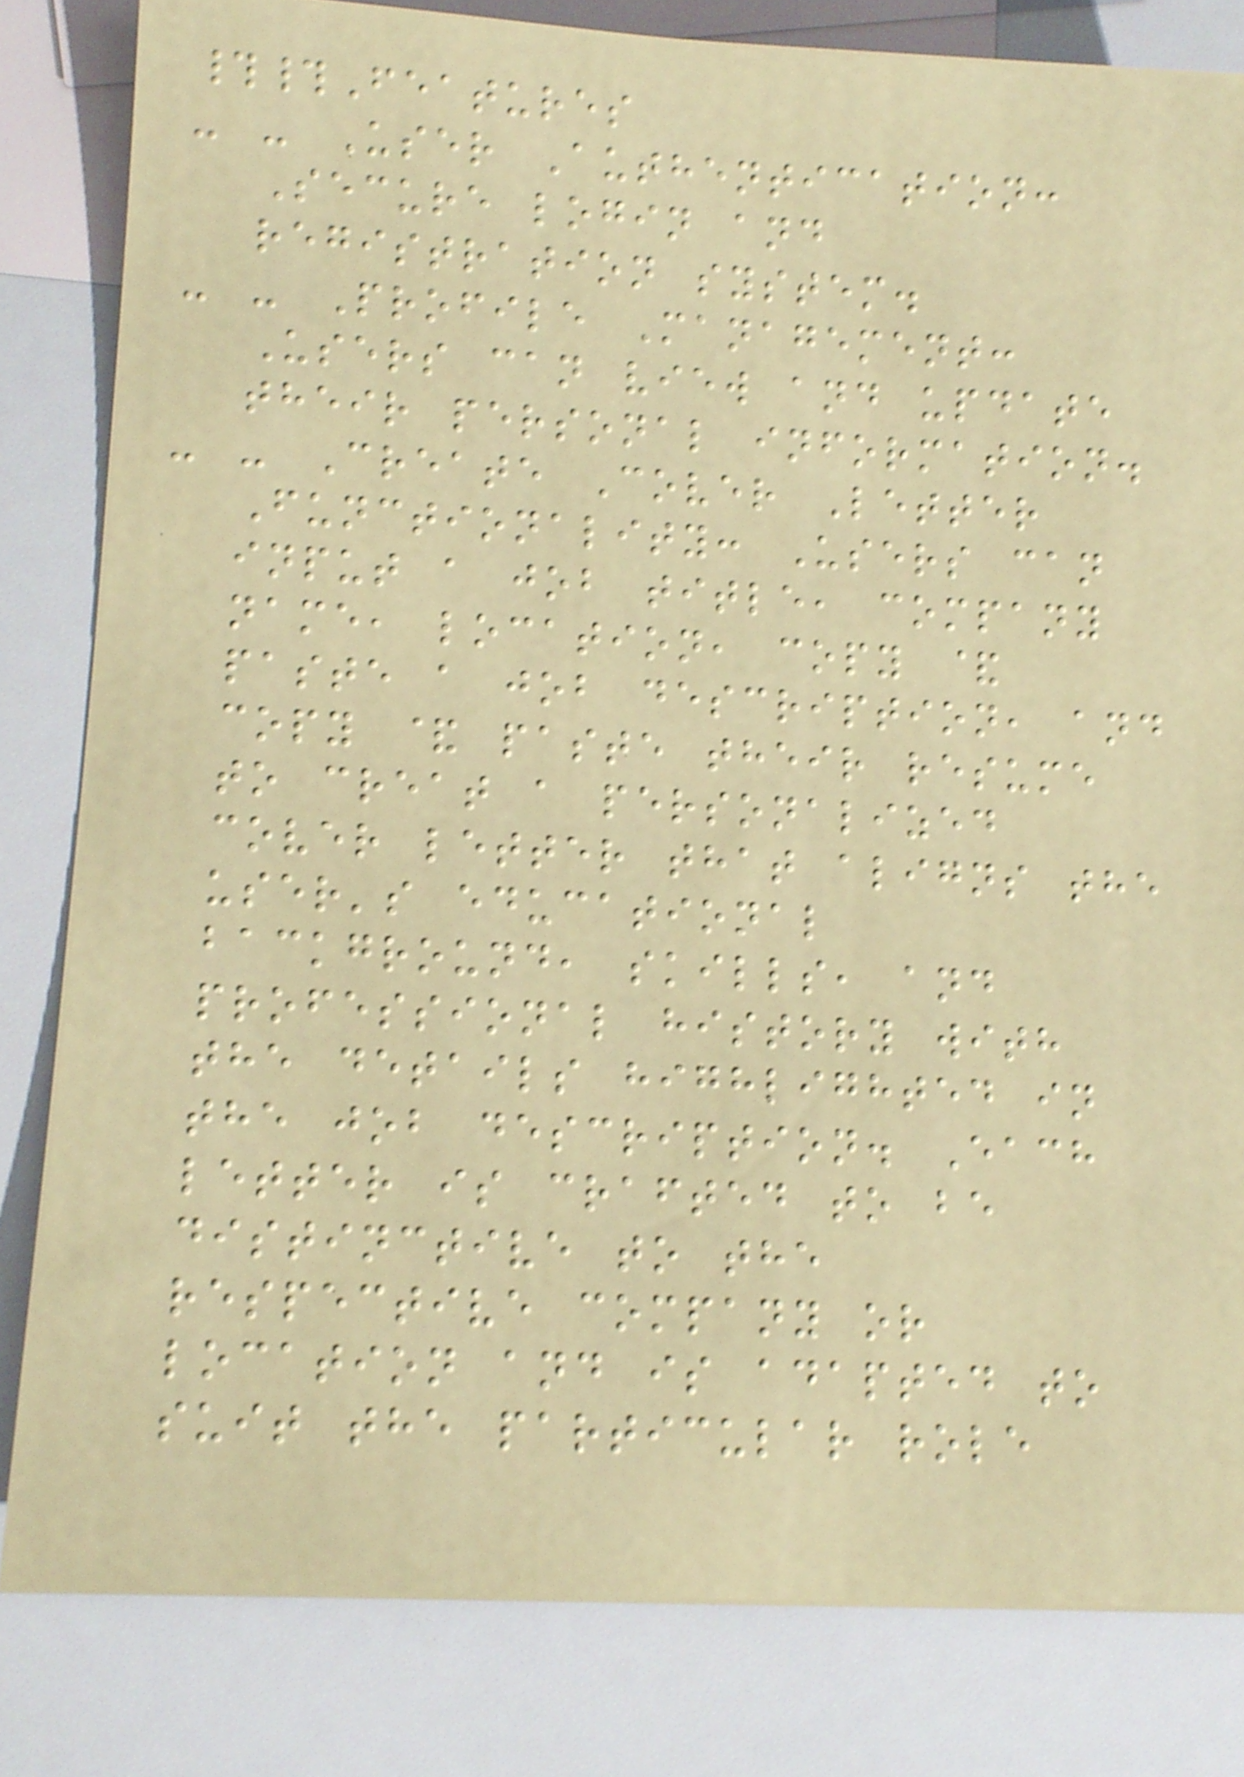##Features
- - User Authentication:
Secure login and
registration system.
- - Profile Management:
Users can view and update
their personal information.
- - Create Cover Letter
Functionality: Users can
input a job title, company
name, location, copy &
paste a job description, and
copy & paste their resume
to creat a personalized
cover letter that aligns the
user's educational
background, skills, and
professional history with
the details highlighted in
the job description. Each
letter is crafted to be
distinctive to the
respective company or
location and is adapted to
suit the particular role
